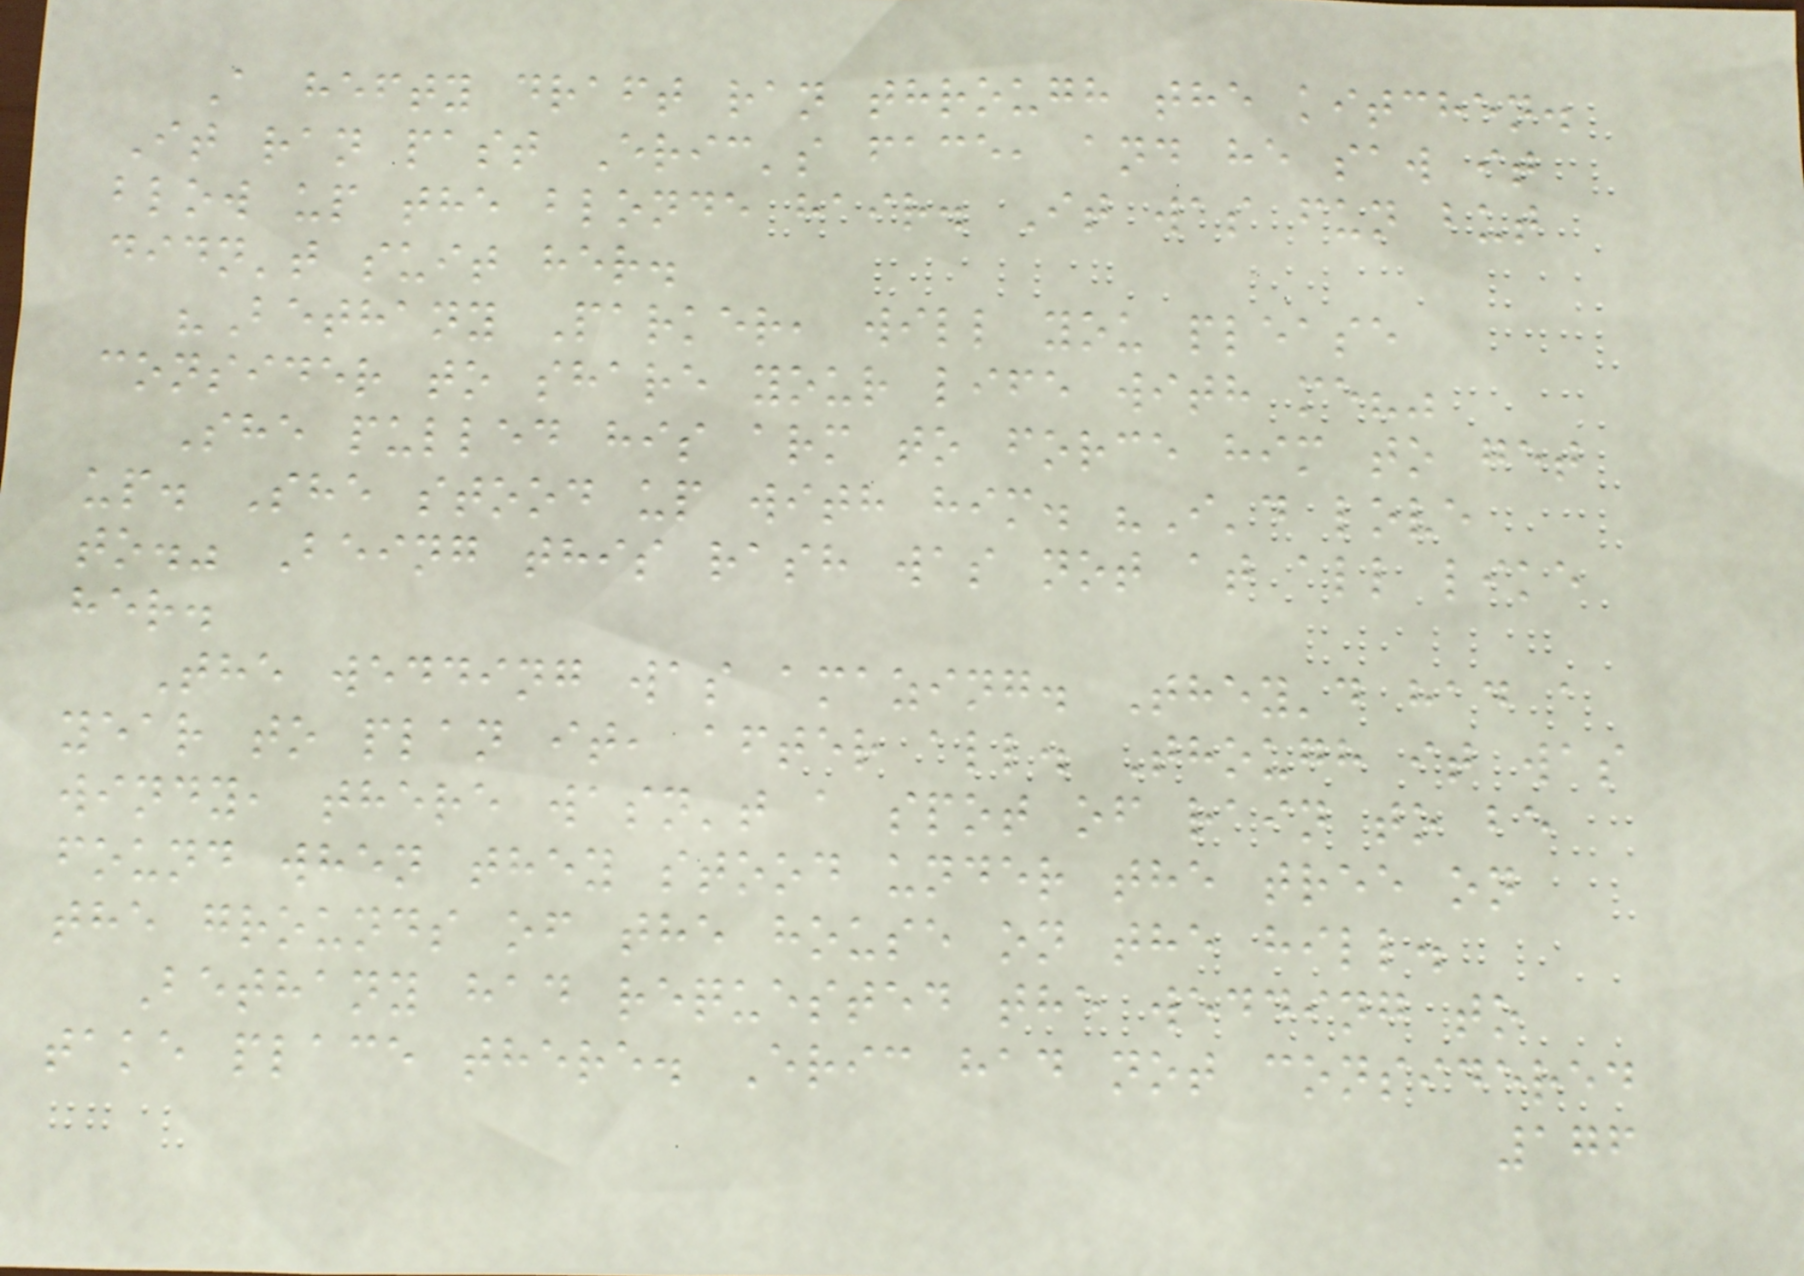A hefty draft ran through the kitchen.
It ran past Eric's face, and he saw it
blow up the blonde hair. It was fun but
didn't suit her.
"Bethany Parker, will you please
consider to share your life with me?"
She pulled his arm to force him to get
up. She stood up with him. "I'd love
to." Being this rash was not at all like
her.
The wedding was amazing. They'd had a
year to plan it, after all. Though it was
windy, there wasn't a spot of rain to be
found when they stood under the tree on
the grounds of the house on the hill.
Bethany had requested the wedding to
take place there. Eric had not considered
176
